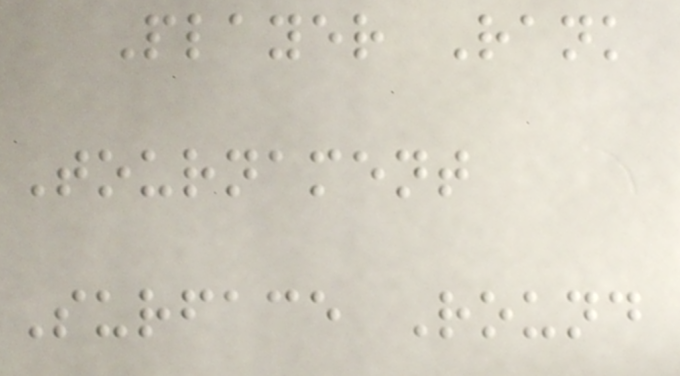Player Rank
Tournament
Surface Round
